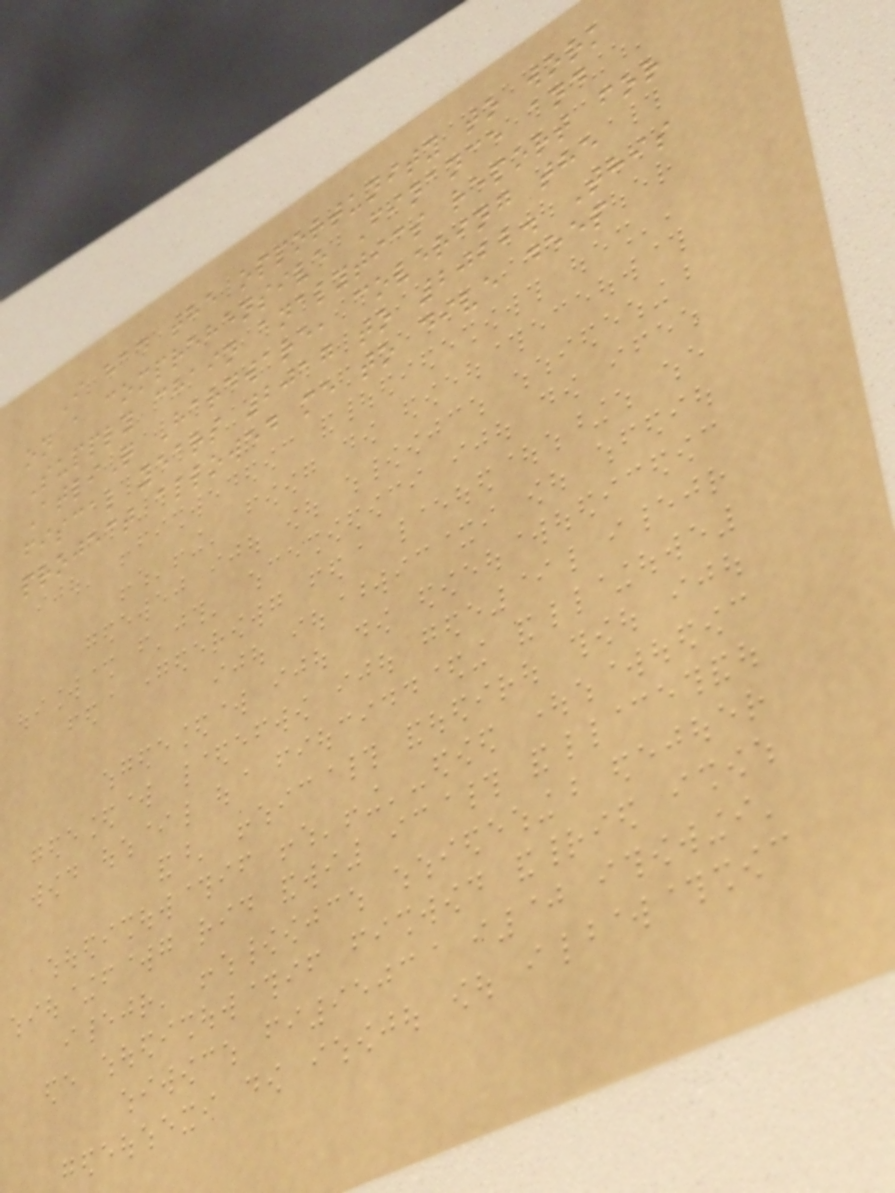I had the opportunity to work
on a comprehensive Finance and
Supply chain analytics report for
AtliQ Hardware, covering the
fiscal years 2017 to 2022. This
project allowed me to dive deep
